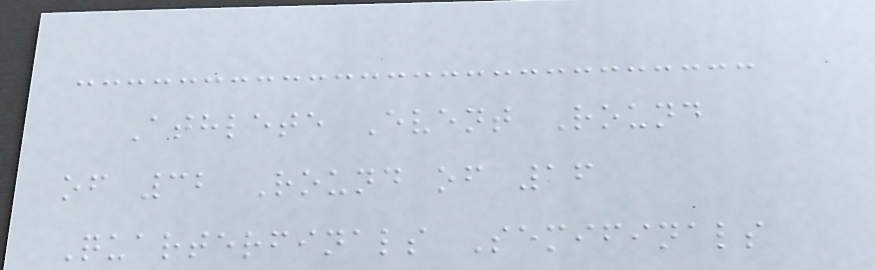Athlete Event Round
of 32 Round of 16
Quarterfinals Semifinals
